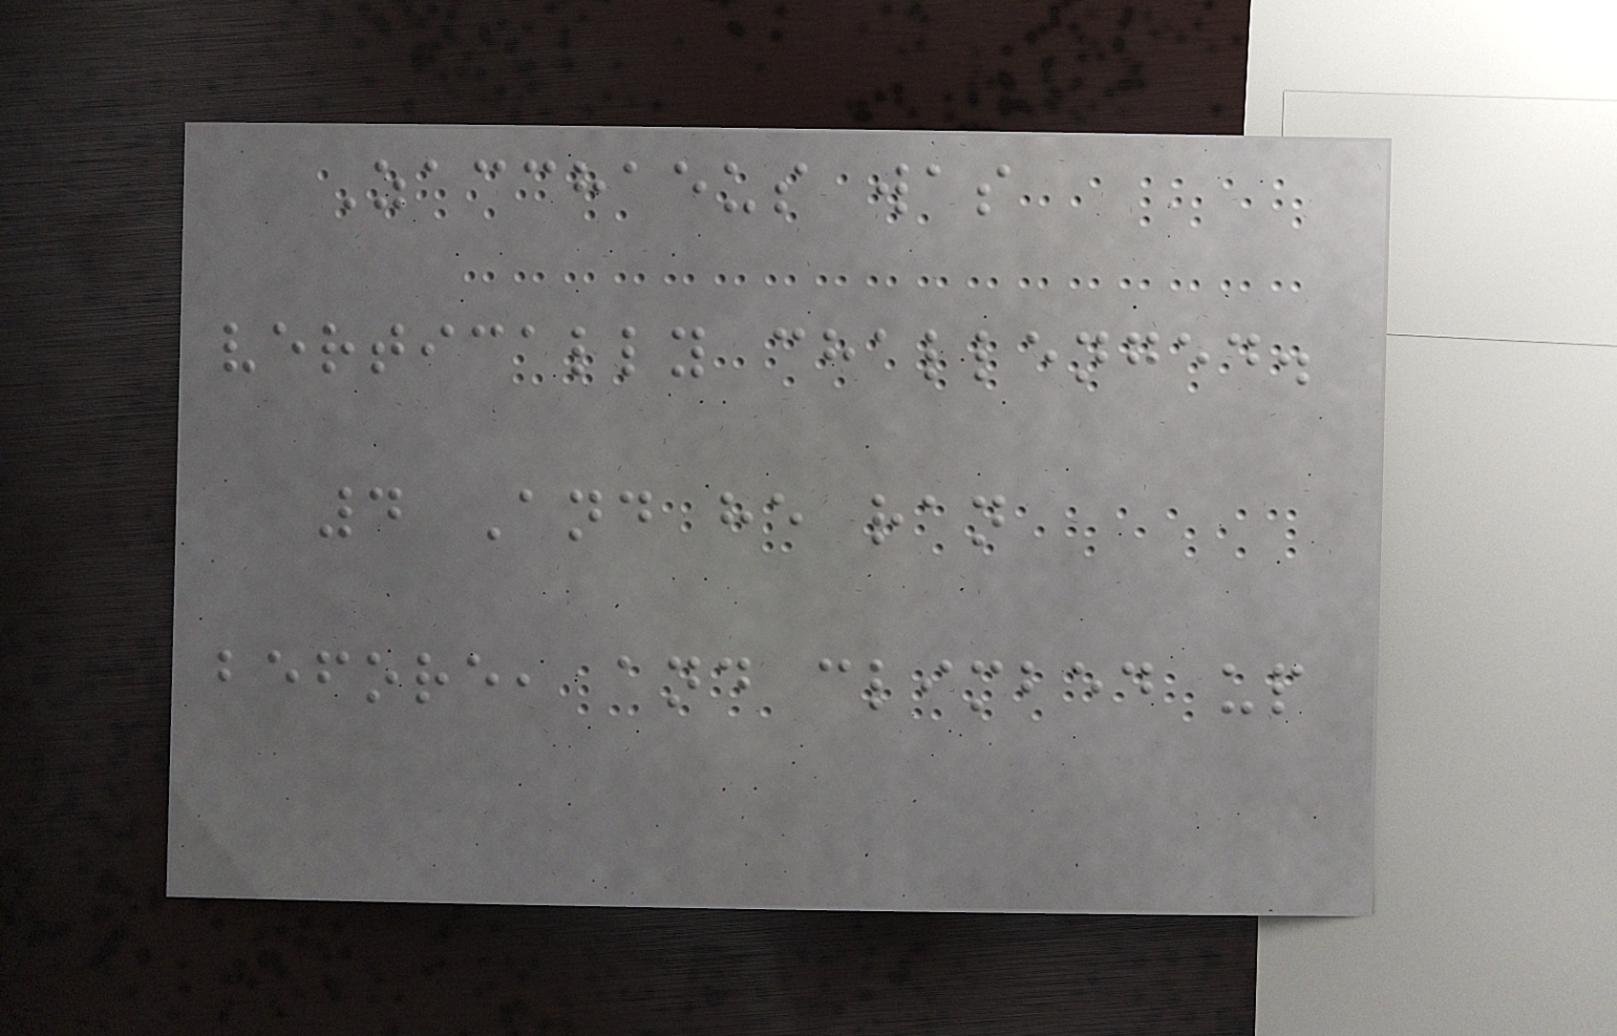Zacchaeus was
vertically challenged.
4 And he ran
before, and climbed up
